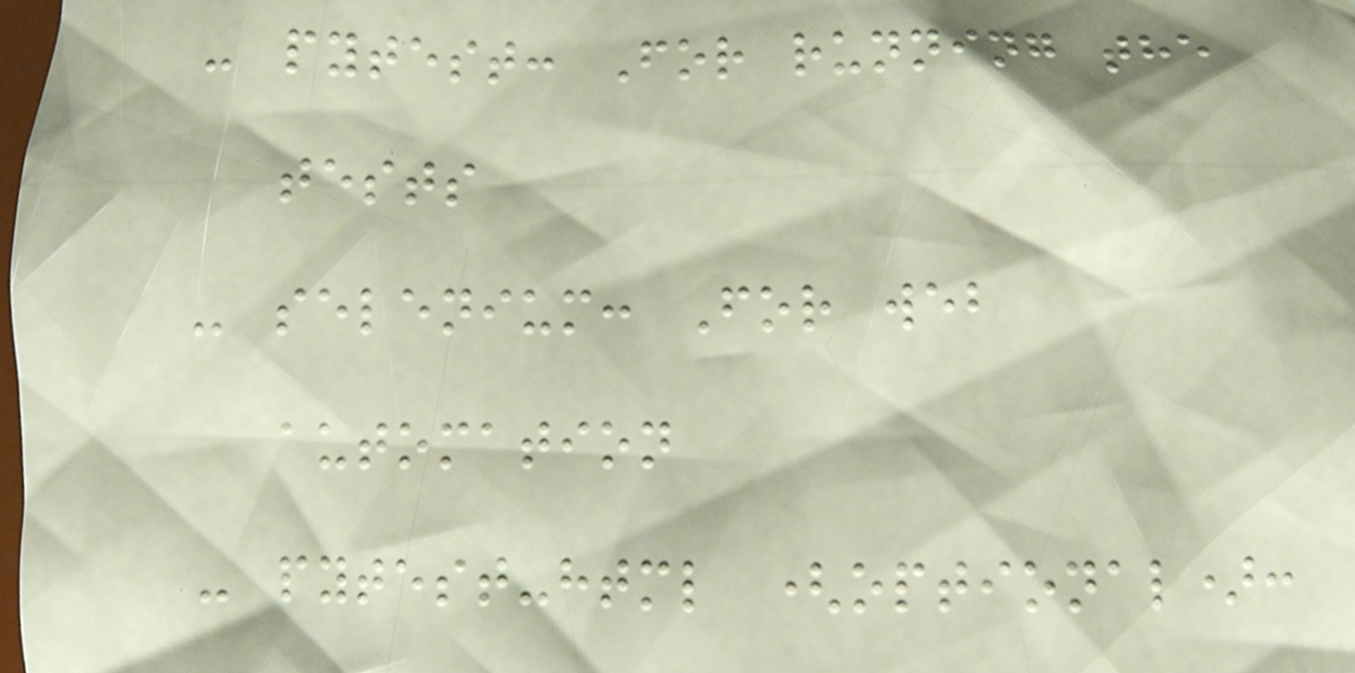- pytest: For running the
tests
- selenium: For web
automation
- pytest-html (optional):
